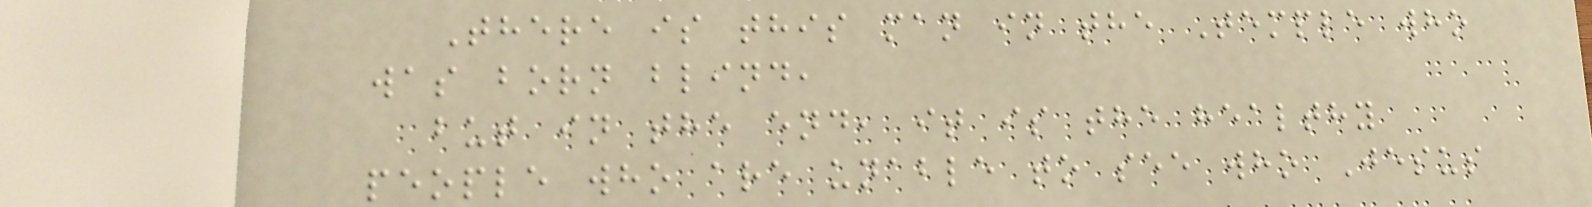There is this man in the Temple who
was born blind,
but in the end, it is the healthy
people who are unable to see who Jesus
